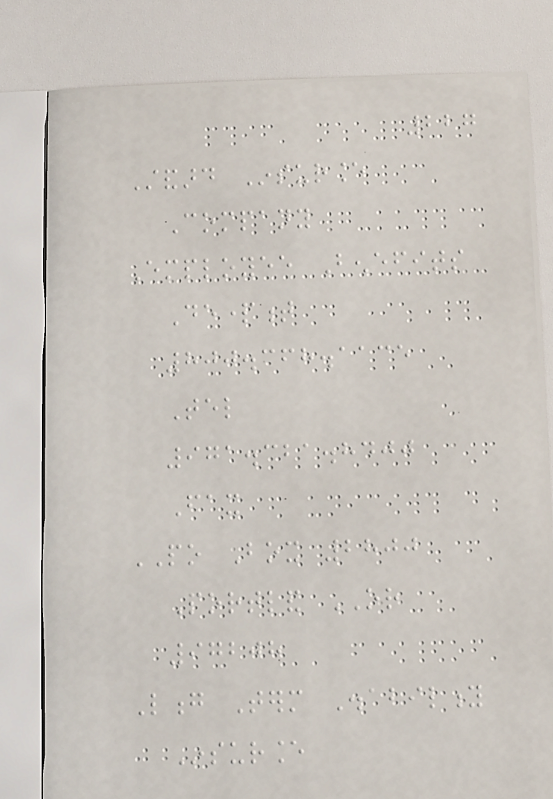227
Standard Insurance
Company
Employee Benefits
Department
800.368.1135
Tel
971.321.8400
Fax
PO Box 2800
Portland OR
97208
Long Term Disability
Insurance
